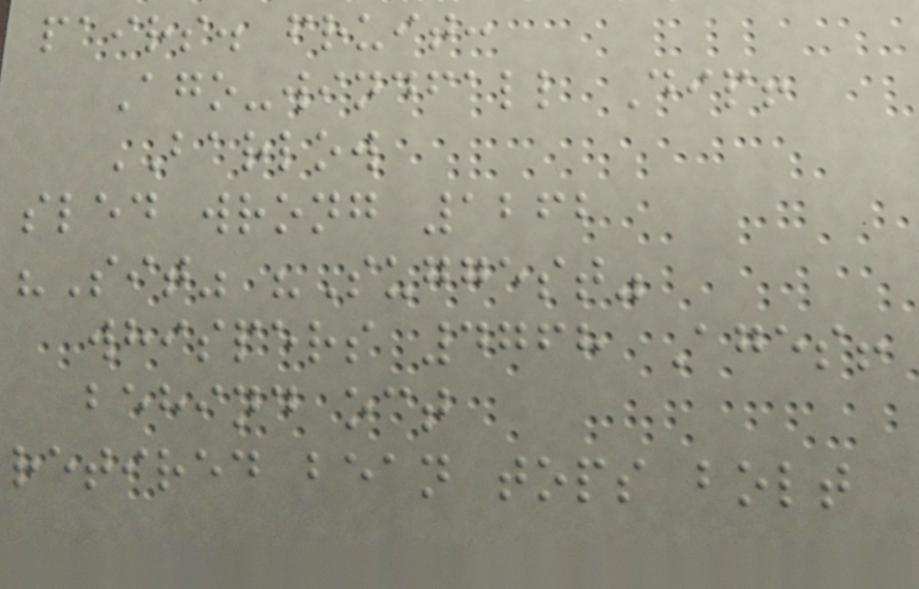pairs. fruit:
Ago-windfall Dip!
BARLOW
sled wrong 1262
"Sit" "Suggest"
whispers 4768 Ages!
behind oct
retired bean tops bolt
